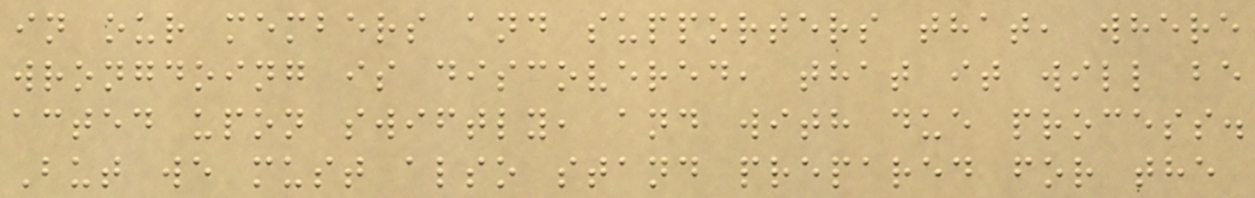in our members and supporters that, where
wrongdoing is discovered, that it will be
acted upon swiftly, and with due process.
But we must also stand prepared for the
